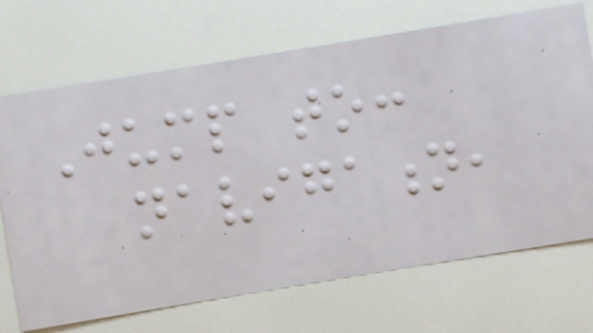Jump to:
navigation,
